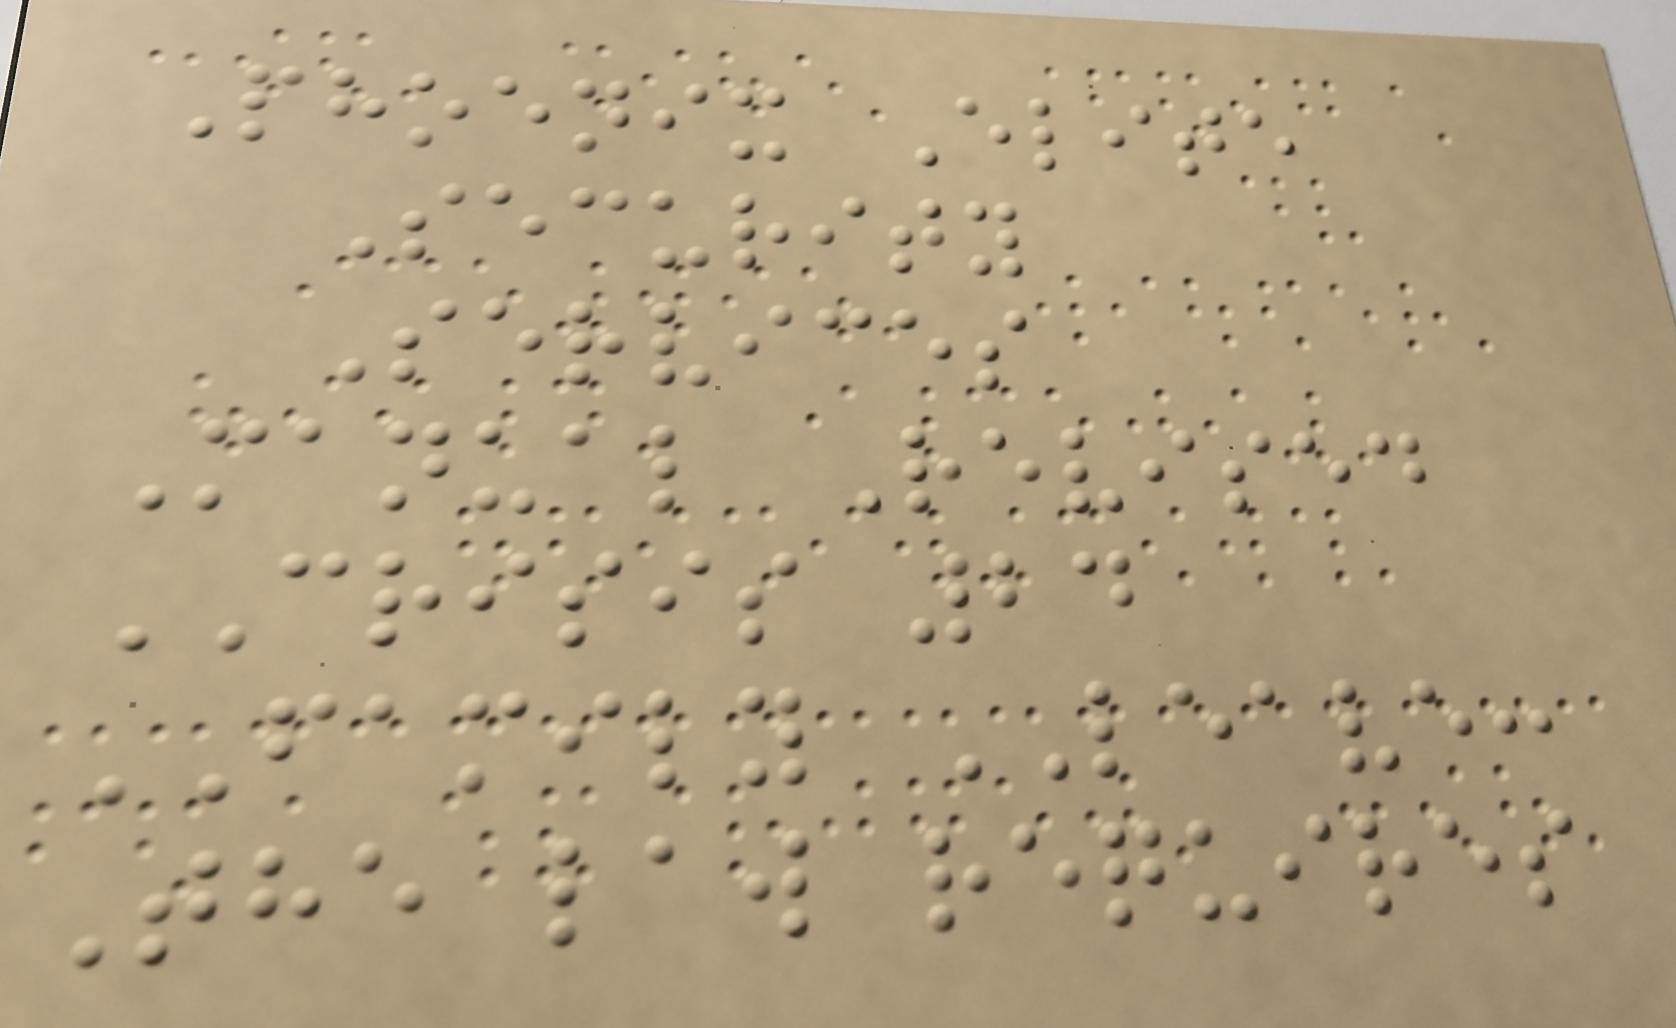Phoenix Elite
Security
Services
Manual Revised
CRISIS 24
FAMILY LEAVE:
The law requires
